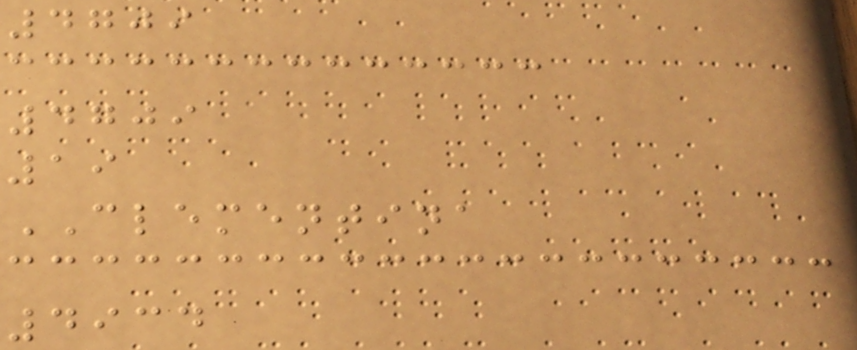4709
4709
19
CLEMENTINA
4934
